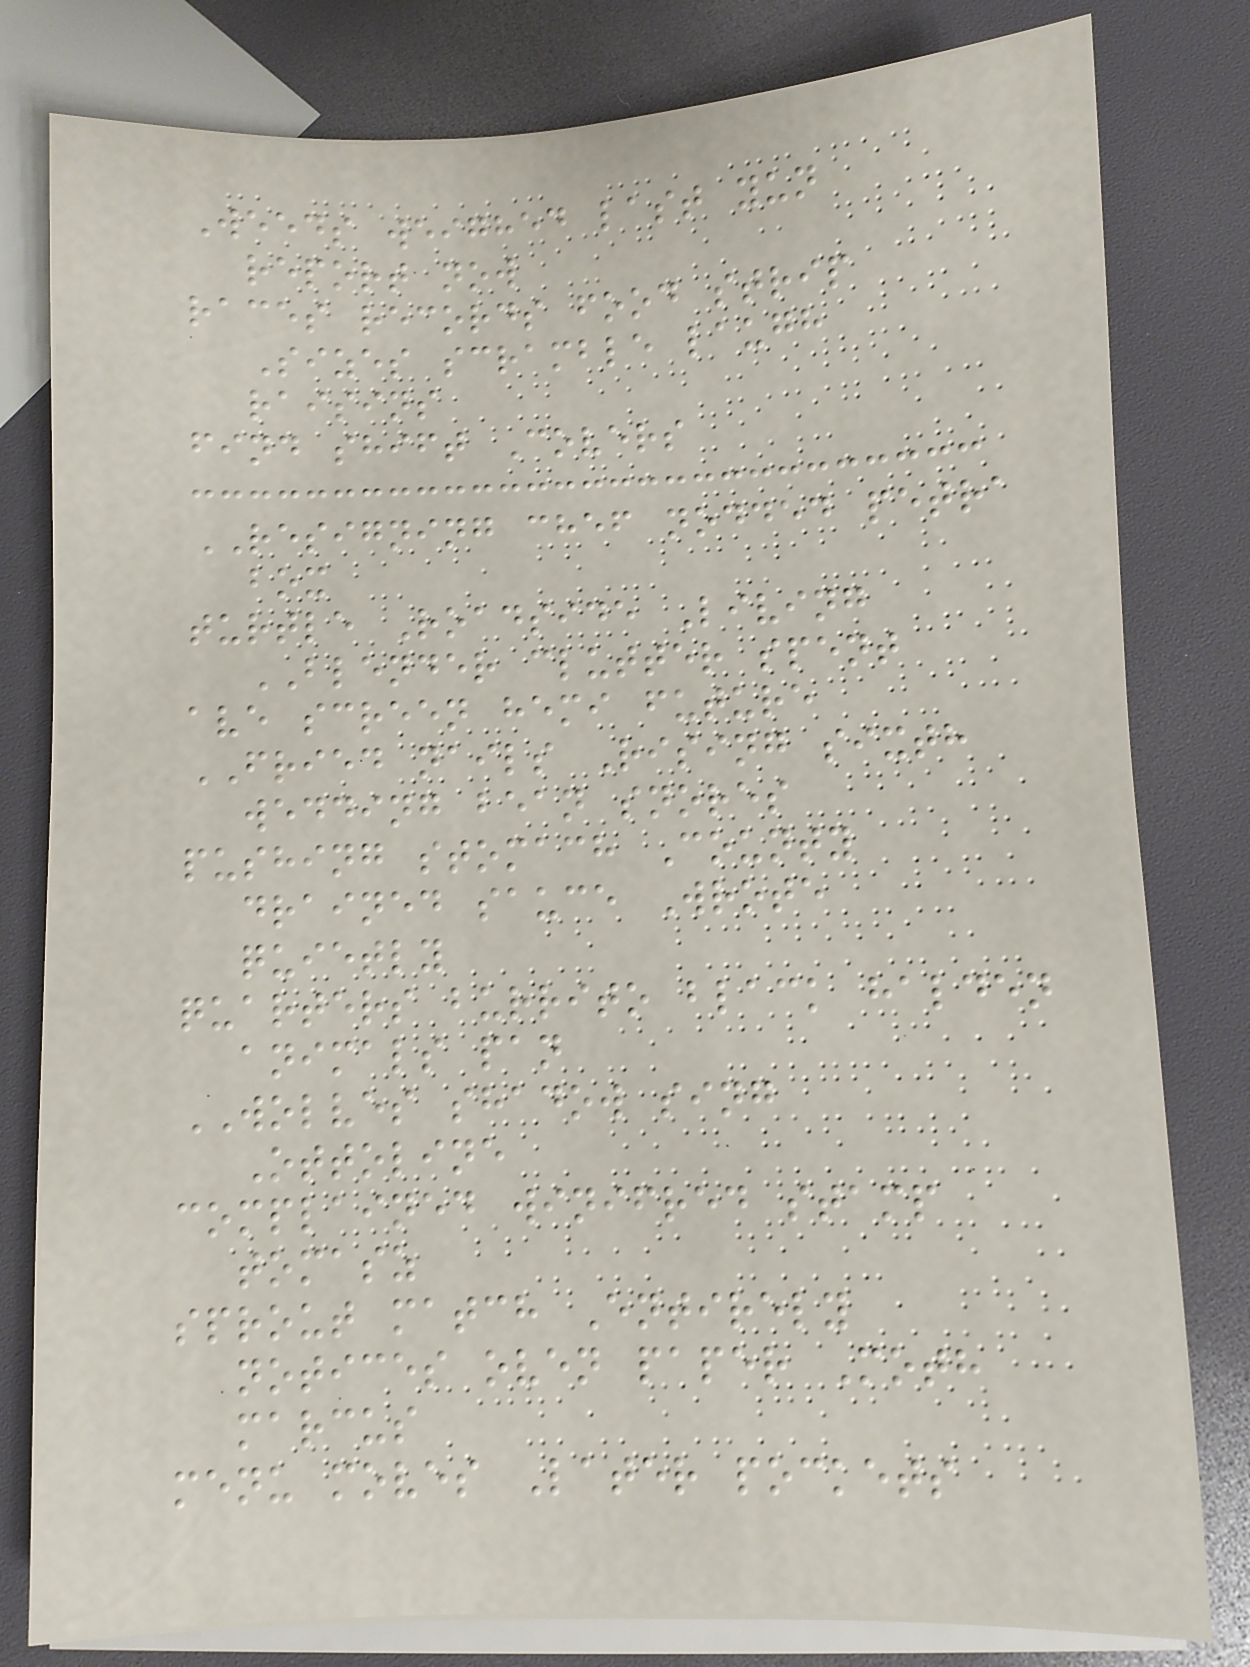Weeds weighed last yun
report now
races records food strip
Sizes scramble laugh
raisins
find shift Covers
RESIGNING chef nodded petra
box
turtle Roadside Living
BLENDER clutter spent
ave screen hemi future
FRIED nails Rising sixth
wedding bean snores
pushing stomach County
drained sauce Wrote
quietly
quarters burrito black halden
animals pan
WOLVES shadow sing
Ottoline
complained winifred stamp
tomasz
sprout match Entirely
notices oven paper Moth
marcus
menu moves Later pockets
